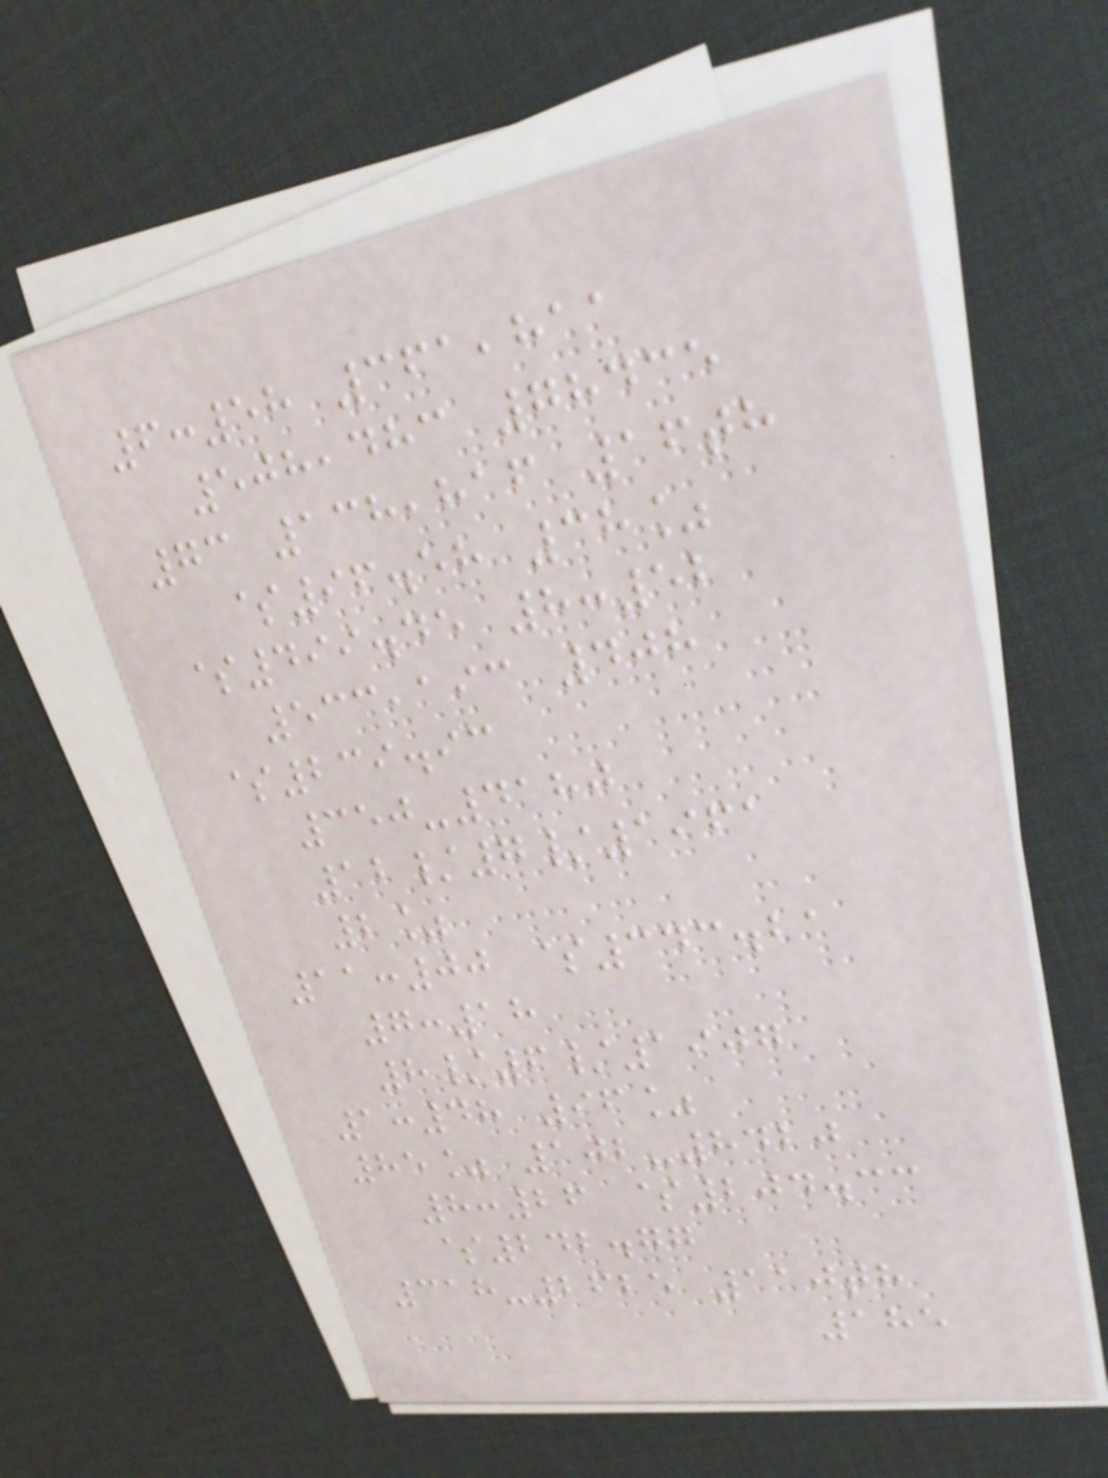6:58 361,811
508,483 78435
73 138,816 16th
$96.58 38%
$499.45 8:52
533,193 408
$239.93
350-4180
12/7/1961
2%
11:00 $343.21
7:18
8/6/1907
1:48 96%
85% 102-8420
8:26 $204.33
$242.77
318-2625 110th
185
